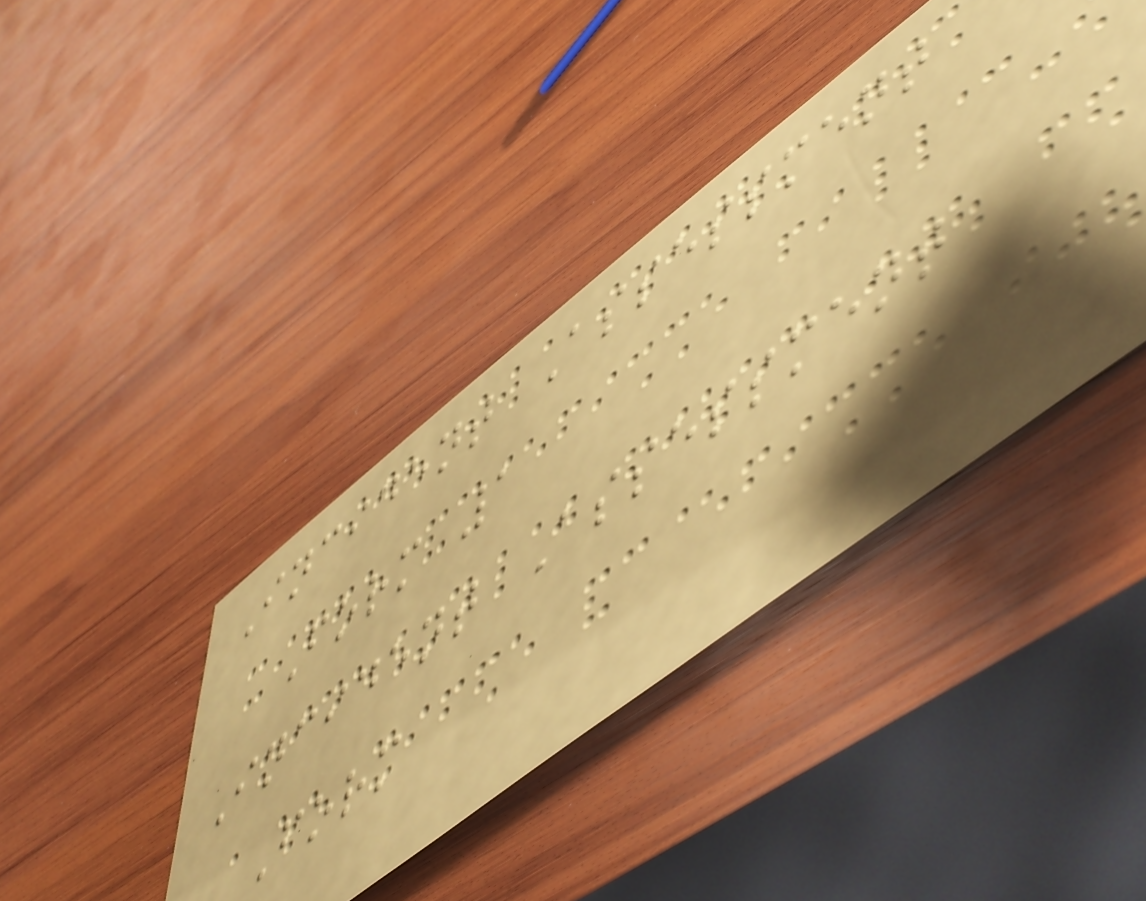Incident Assessment
Form 1
Incident Assessment
Form
